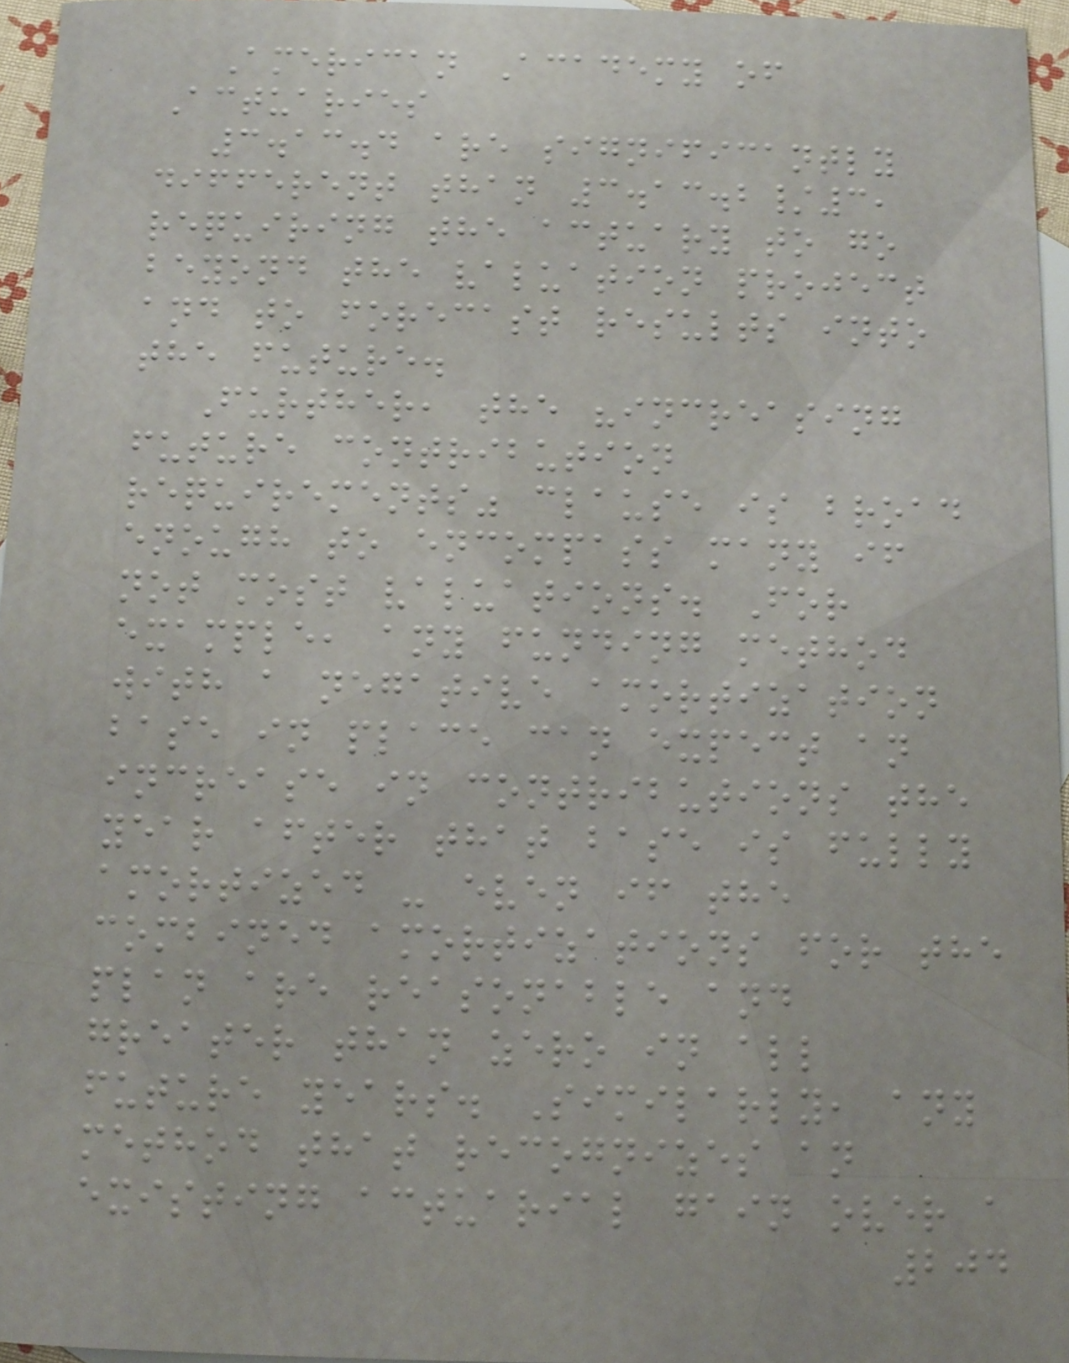American Academy of
Actuaries
3.13.4 are significantly
different than 3.13.2/3,
requiring the actuary to go
beyond the valuation project
and to forecast results into
the future.
Further, the "increasing
future contribution
requirements" clause is broad
enough to encompass many if
not most valuations. For
example, any funding method
with a negative amortization
base in place can expect an
increase in contributions the
year after that base is fully
amortized - even if the
combined amortizations for the
plan are reasonable and
greater than zero in all
future years. Similarly, any
method that recognizes an
existing actuarial gain over a
204
